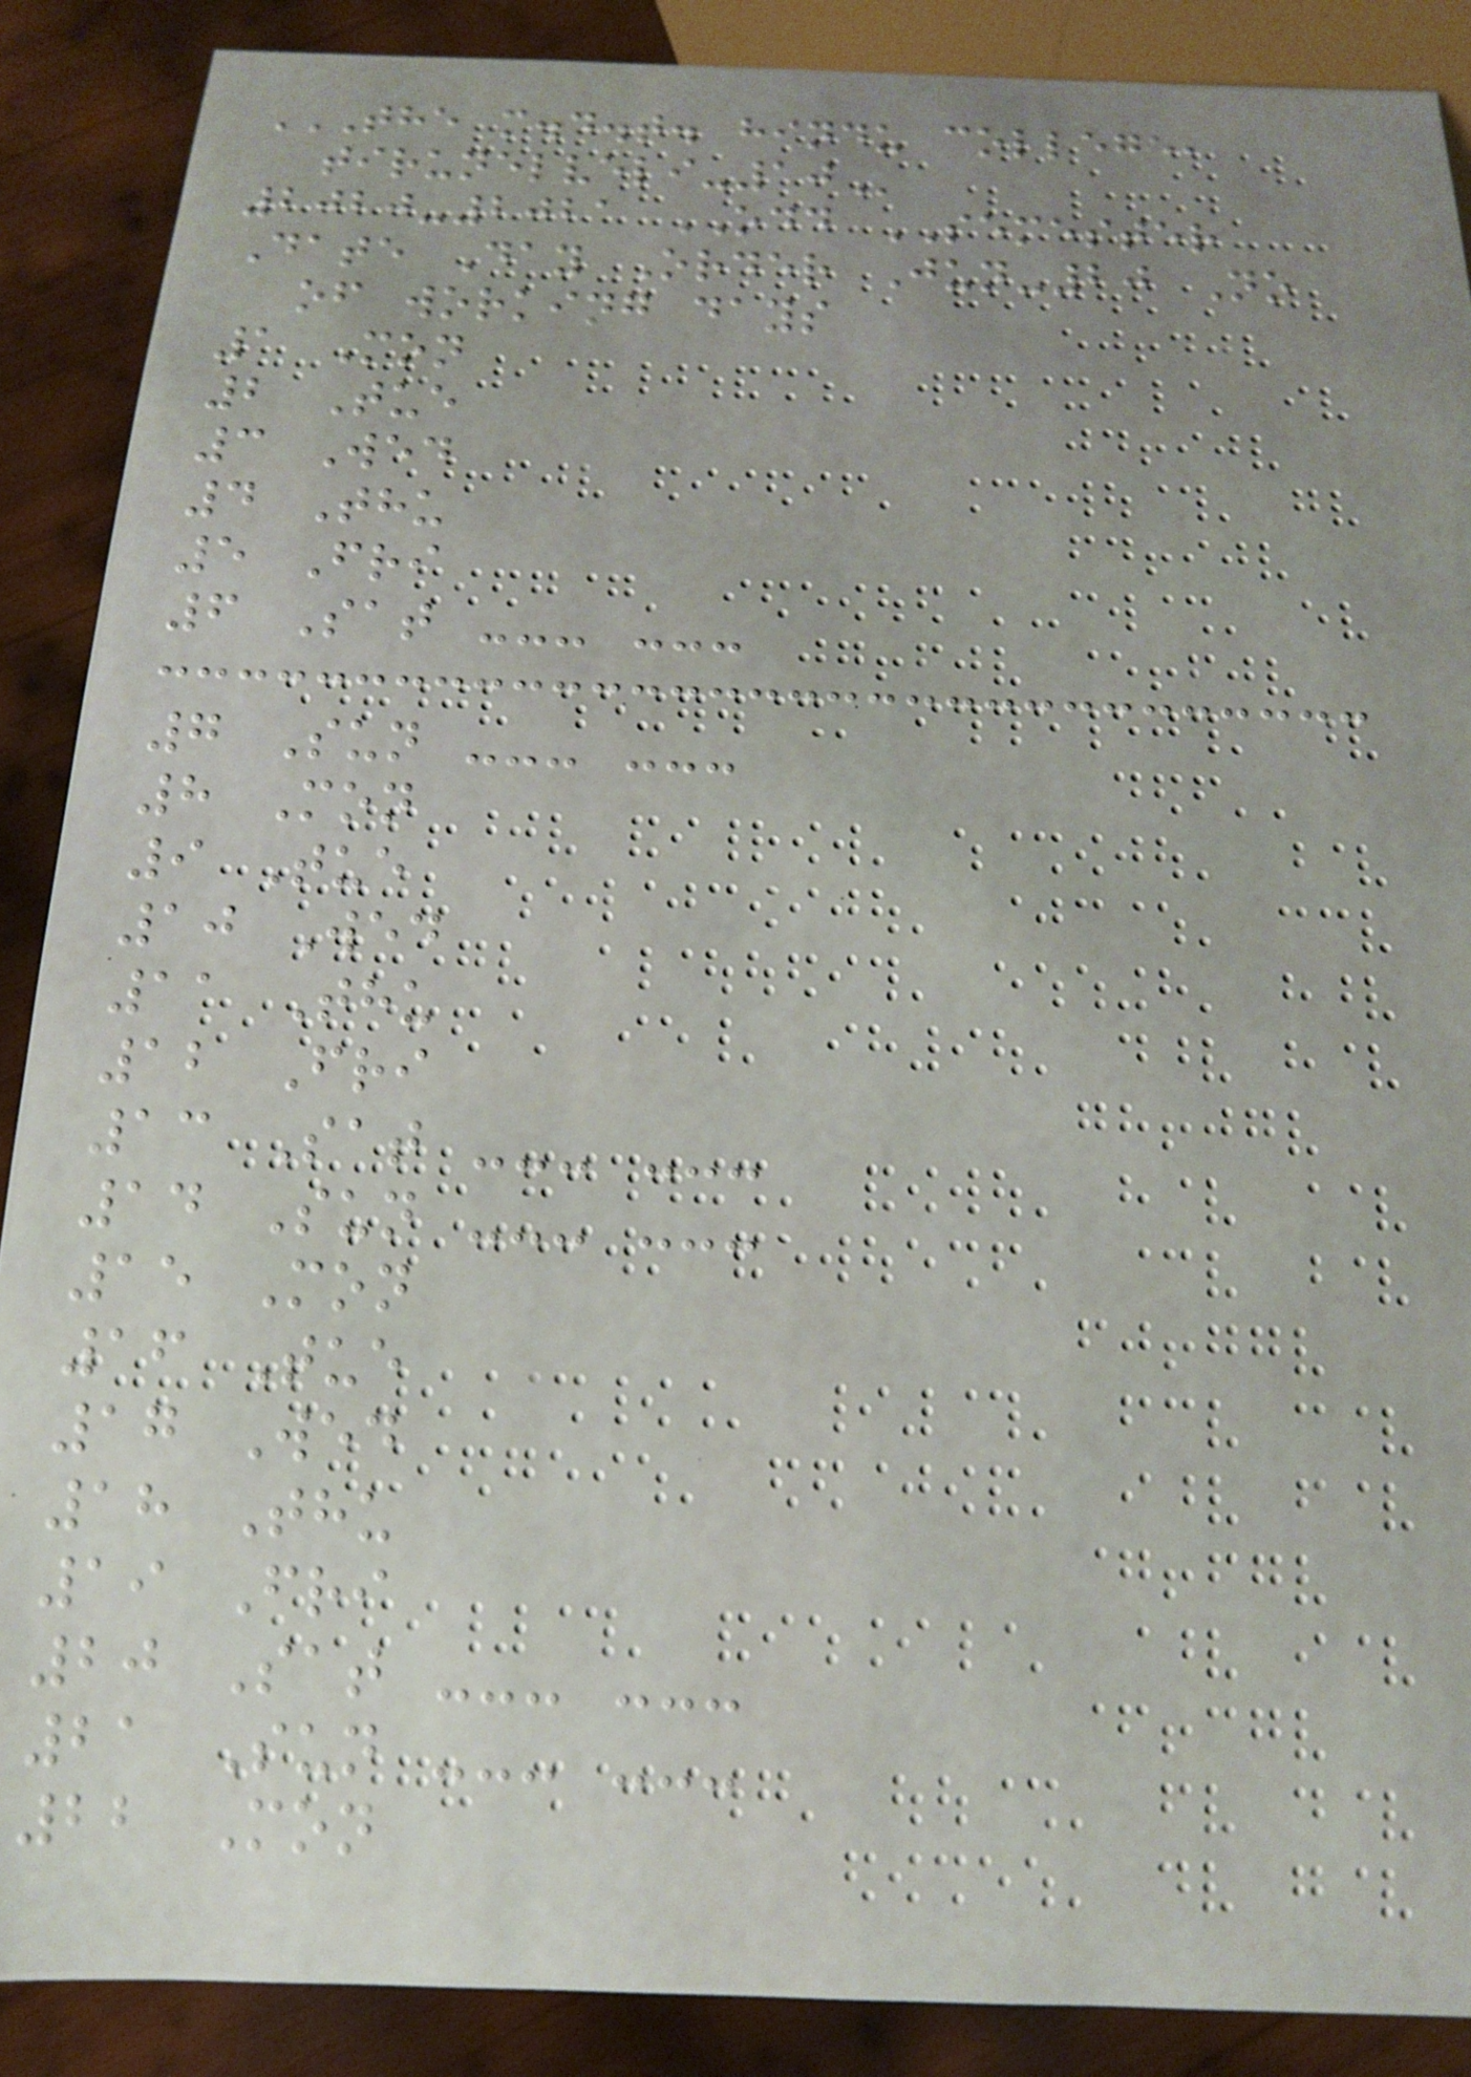THE M.D.T. HINDU COLLEGE,
TIRUNELVELI-10
2020-2021 ODD SEMESTER
Date Day Order Jun-20 No
of working days
1 Mon
2 Tue
3 Wed
4 Thu
5 Fri
6 Sat --- ---
7 Sun --- ---
8 Mon
9 Tue
10 Wed
11 Thu
12 Fri
13 Sat --- ---
14 Sun --- ---
15 Mon
16 Tue
17 Wed
18 Thu
19 Fri
20 Sat --- ---
21 Sun --- ---
22 Mon
